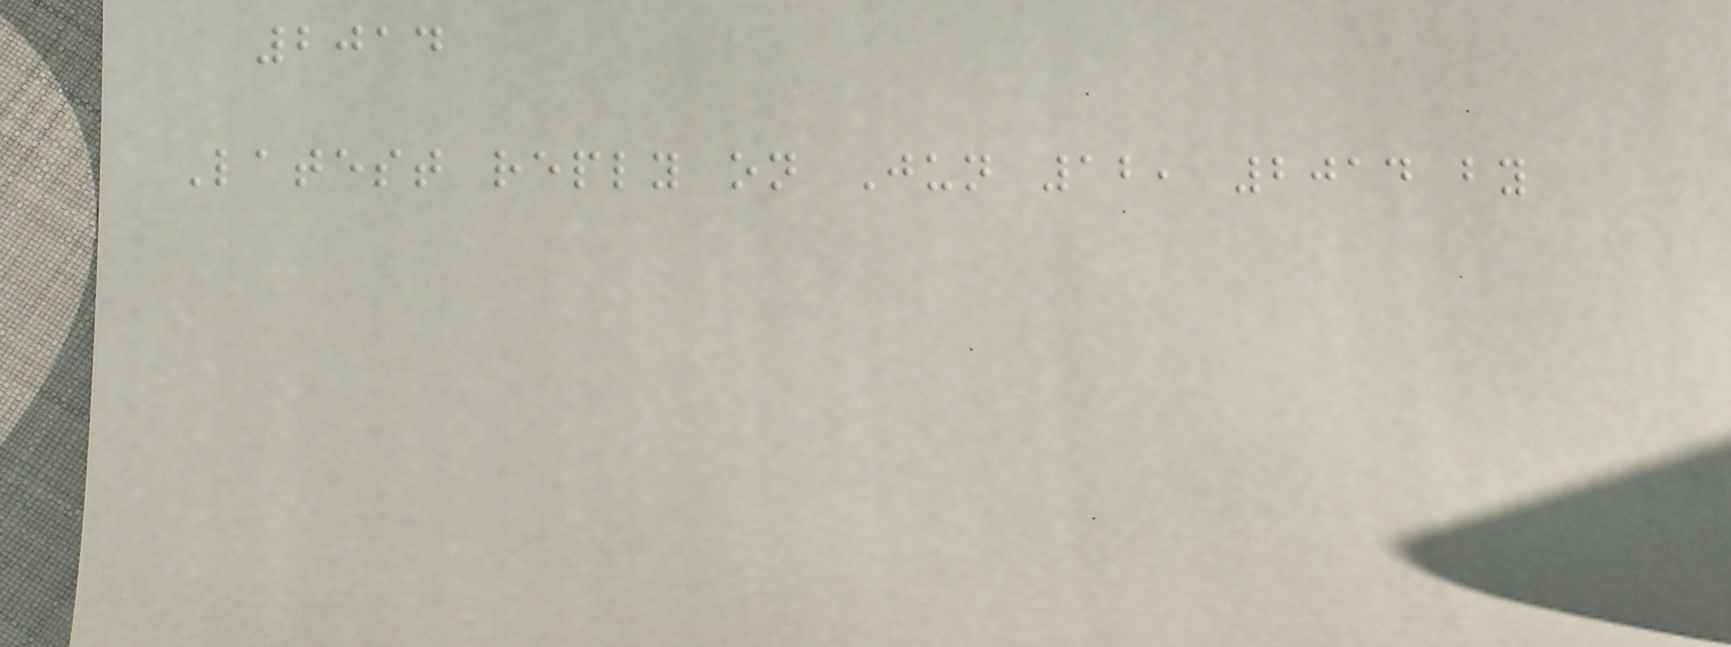2014
Latest reply on Jun 12, 2014 by
